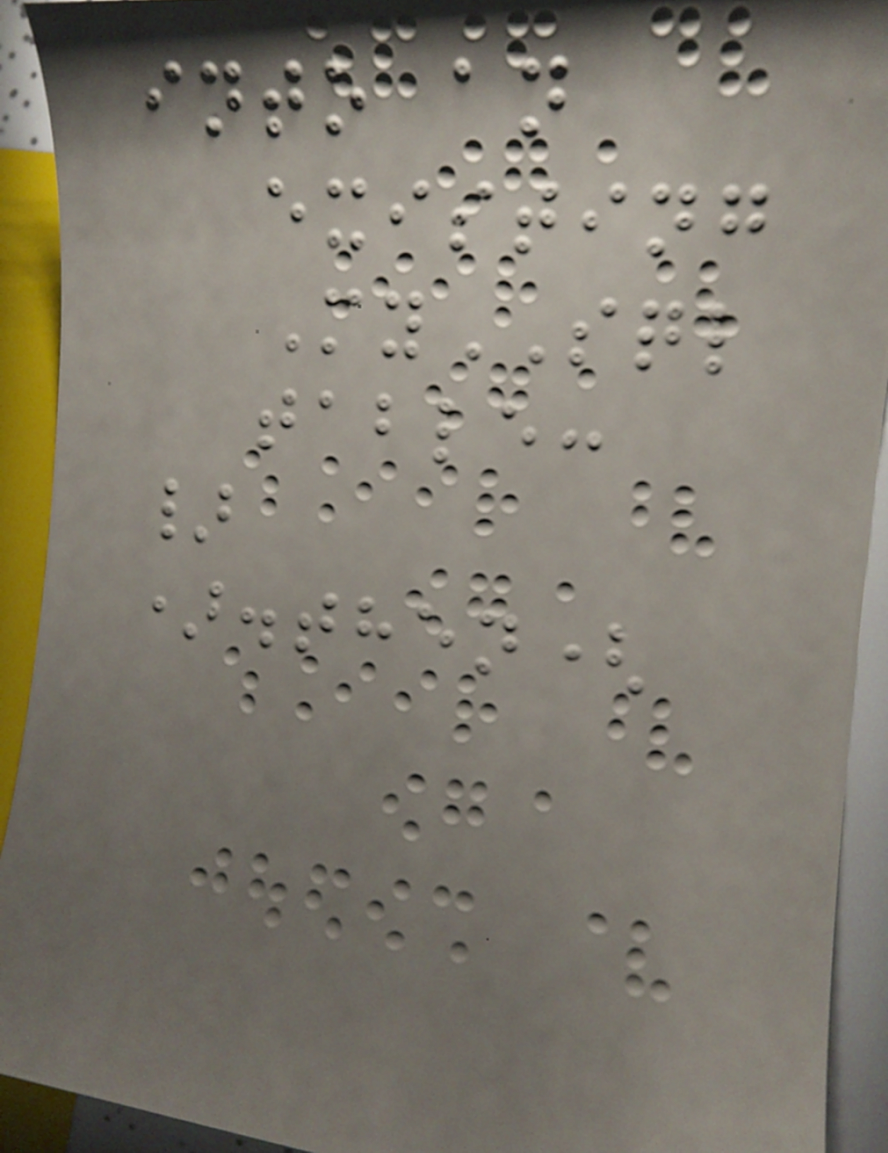into an
existing
MySQL
table:
}
).then(
